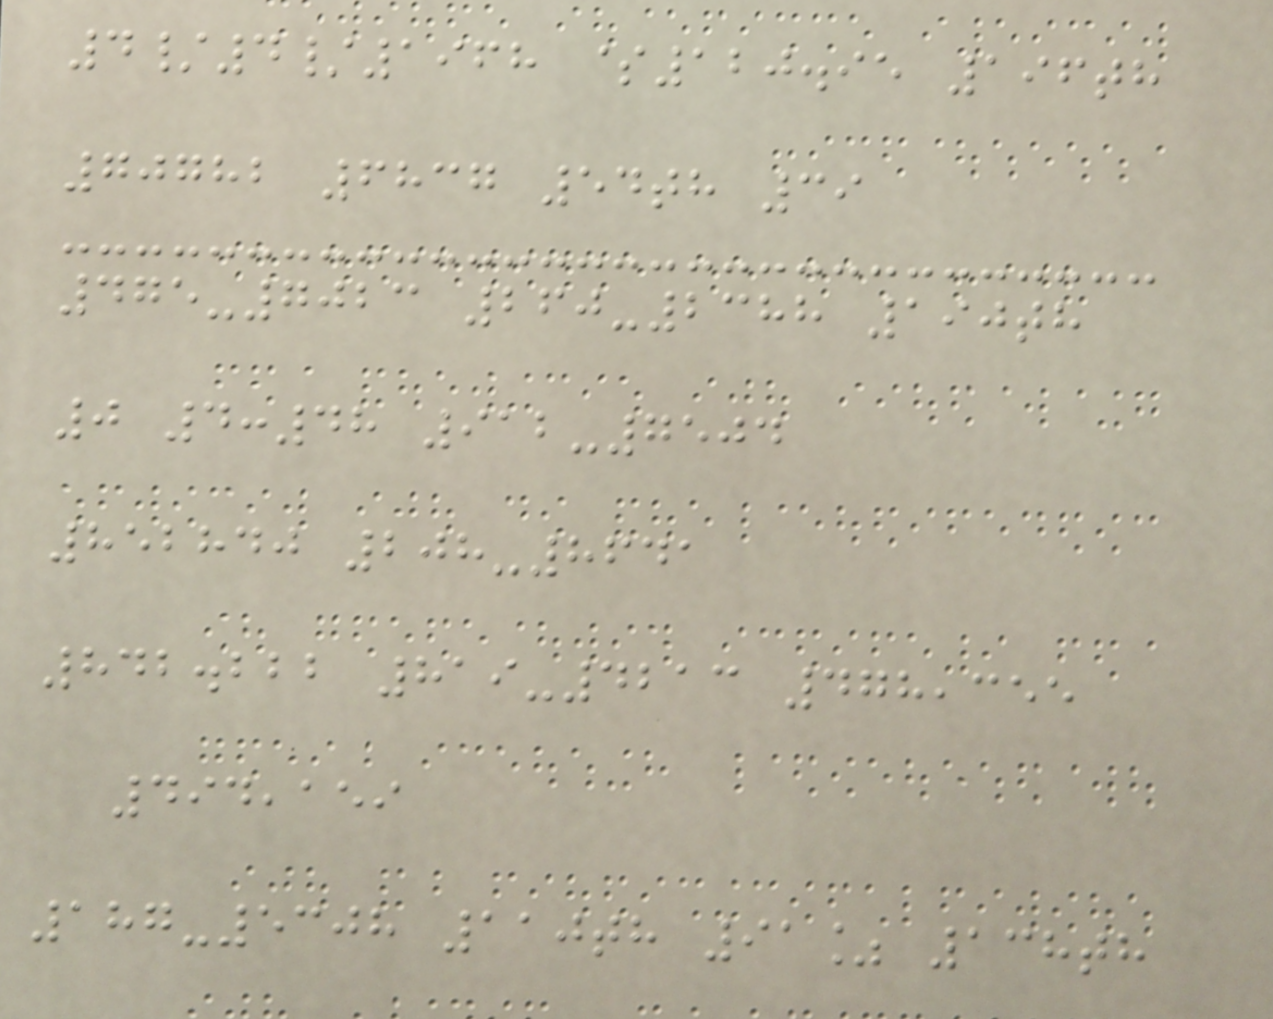4/4/1968 $120.95 196th
70782 6837 54th 39
475-7023 260-2388 190th
0 4:48 912-7504
852840 208-8641
842.222 819-4213 478,355
494,159
187-5308 110th 91% 138th
